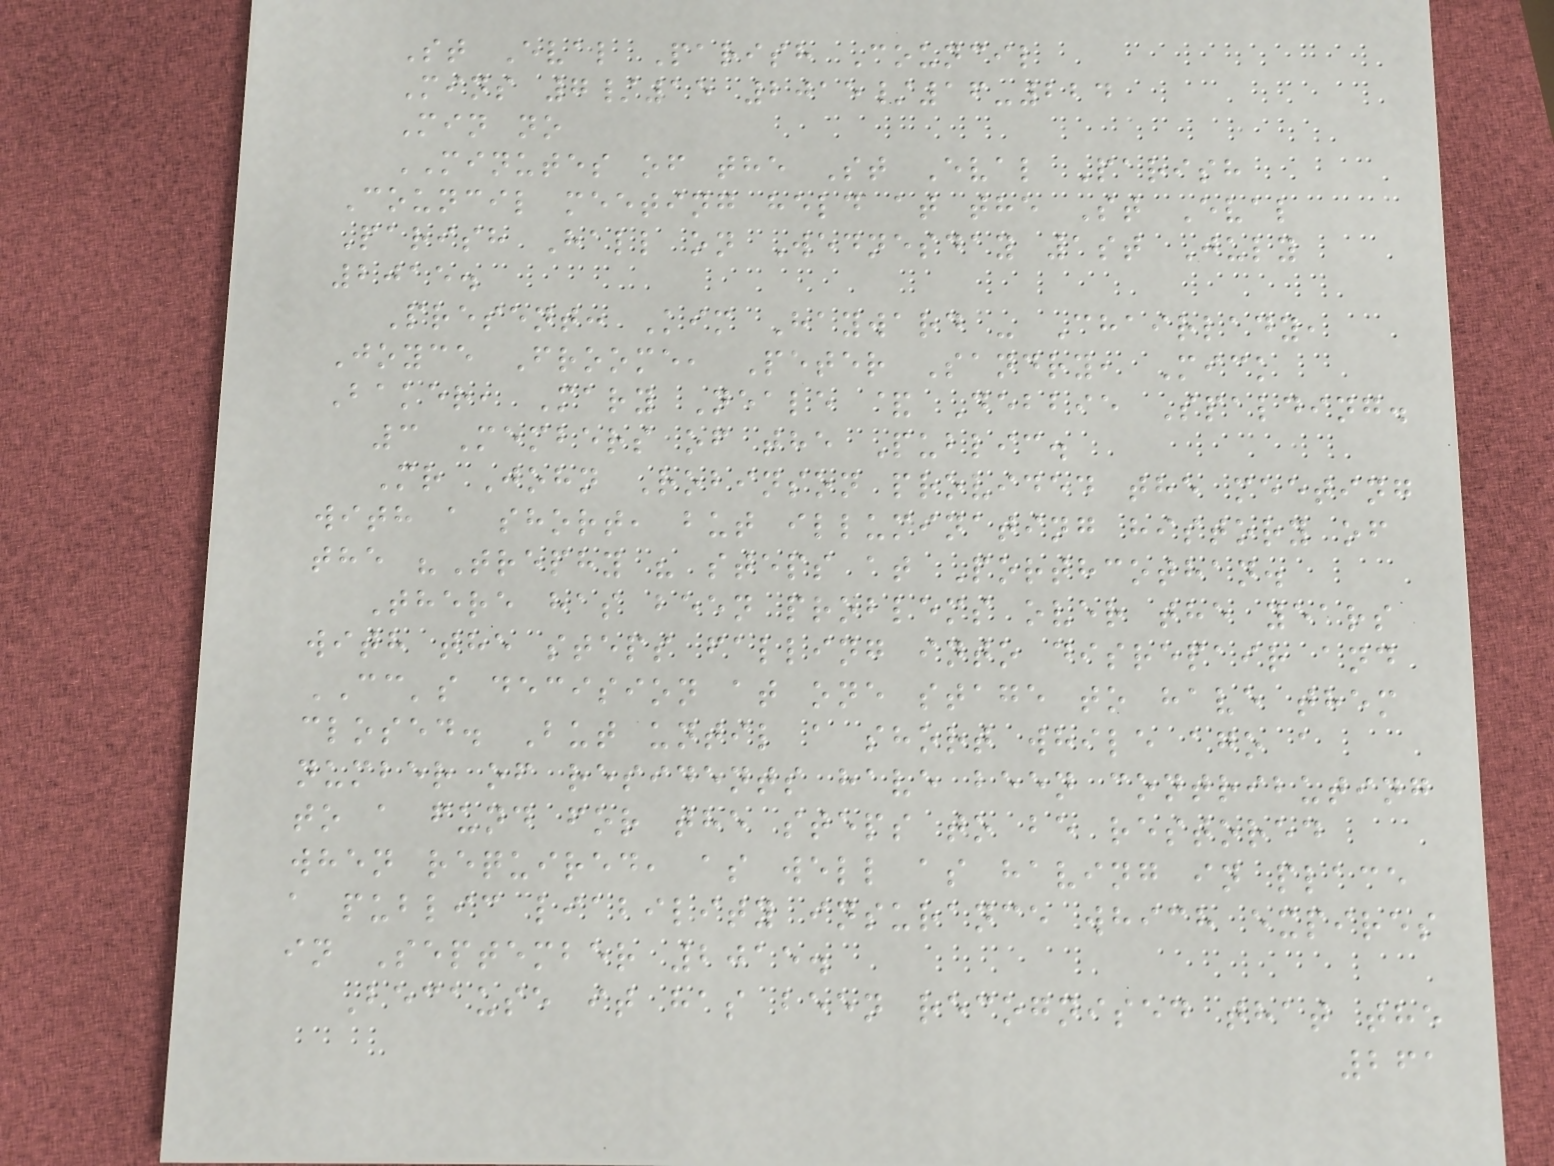St Eval Parish Council
Mins 7/15 2015/16-224
Min no
MINUTES of the St Eval Parish
Council meeting held at the St Eval
Parish Hall on Wednesday 1st July
2015.
Present: Kim Hayward - Chairlady,
Joyce Froome, Peter Sandry, Mick
Baker, Mary Neale & Debbie Spalding.
3 Members of the Public.
Mr John Robinson provided the meeting
with a short, but illuminating history of
the "Trephy " steps at Porthcothan.
There has been problems over the years
with the steps falling into disrepair and
CC's decision at one stage to have them
closed. But until a short while ago a
number of residents have been contributing
to a fund for the steps to be restored
when required, as well as having in place
a public liability insurance which expires
in September 2015.
Because it has been recognised that the
261
